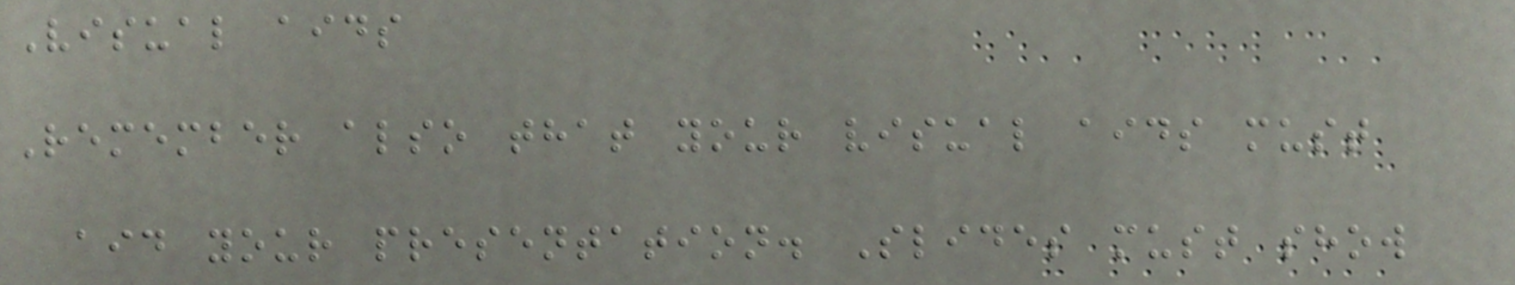Visual aids
Remember also that your visual aids must
aid your presentation. Slides must show
